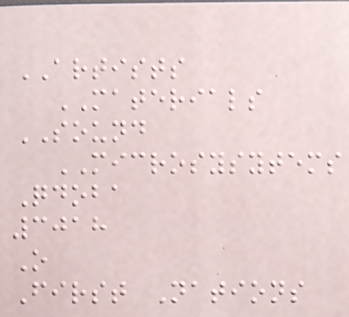ARTISTS
MATERIALS
SOUND
MICROSYSYTEMS
Qdoba
3018
O
First Nations
